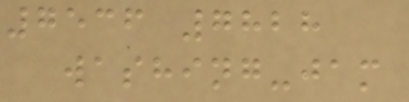7536 7828
washing-jam
